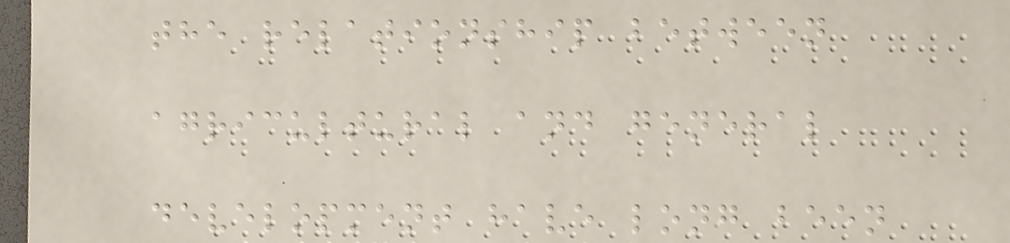the relationship between
agricultural and general
development have long been
